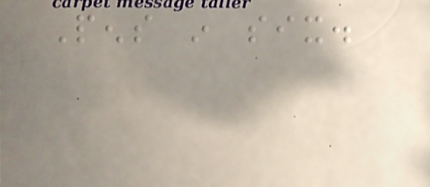Pens in six.
